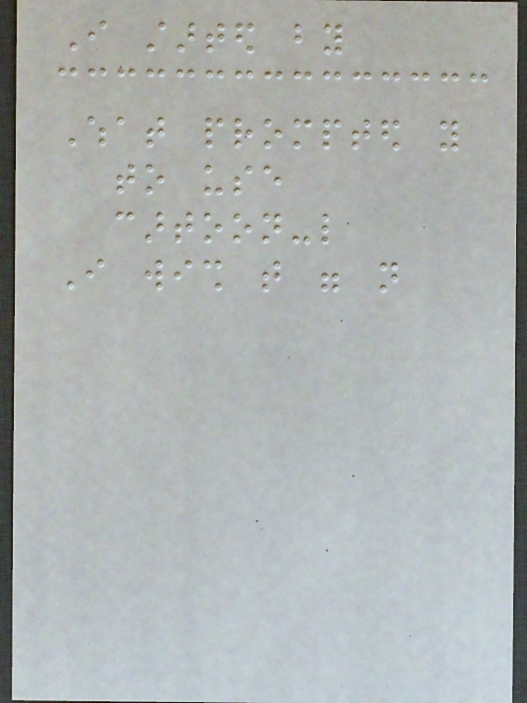I started by
What prompted you
to use
cartoon-like
I wish that were not
